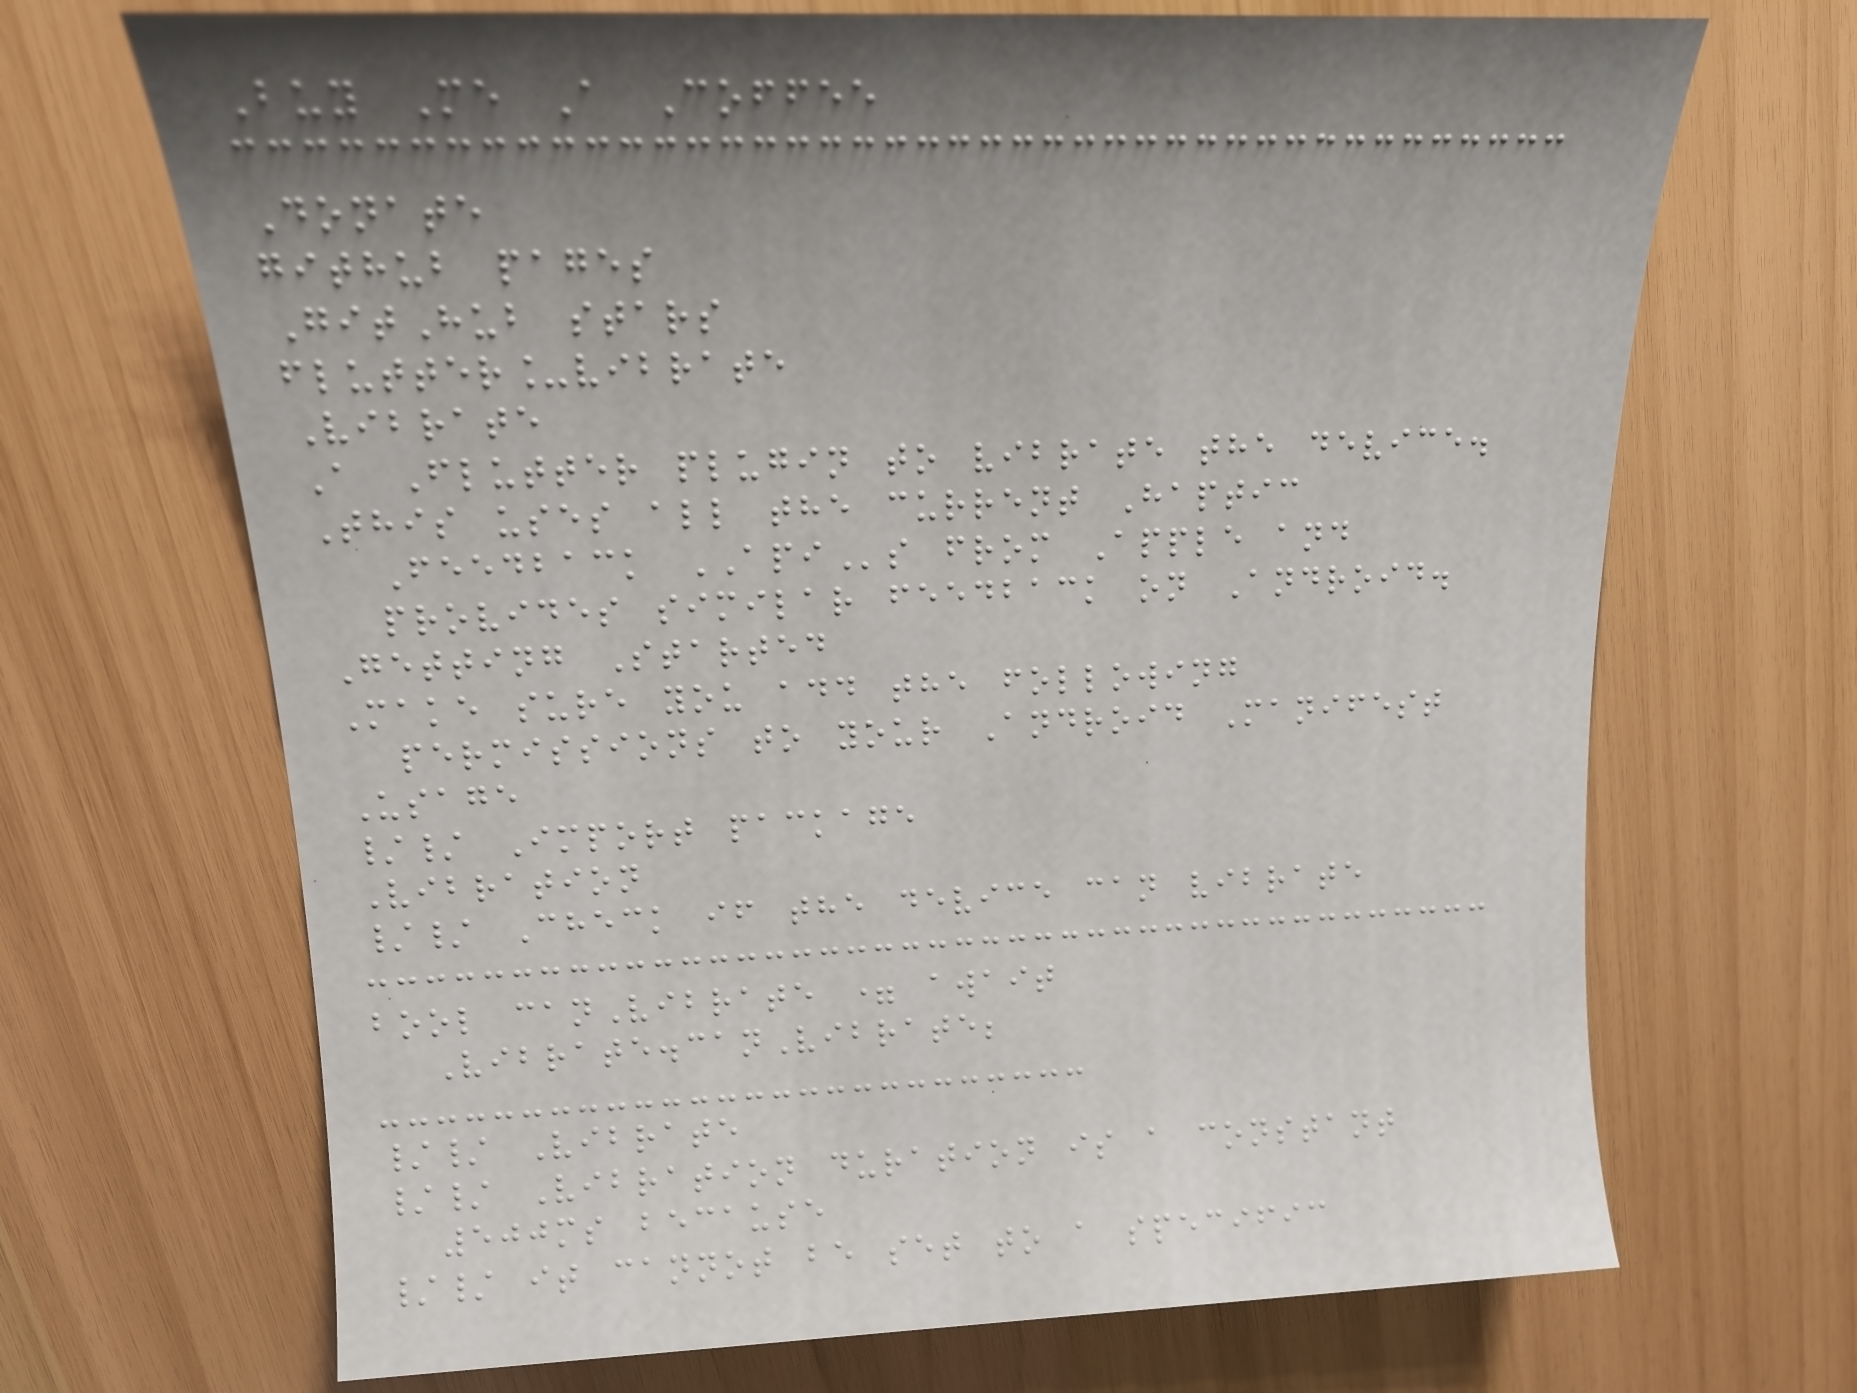Buy Me A Coffee
Donate
github pages
GitHub stars
flutter_vibrate
Vibrate
A Flutter plugin to vibrate the device.
This uses all the current Haptic
Feedback APIs from Apple and
provides similar feedback on Android.
Getting Started
Make sure you add the following
permissions to your Android Manifest
Usage
// Import package
Vibration
// Check if the device can vibrate
bool canVibrate = await
Vibrate.canVibrate;
// Vibrate
// Vibration duration is a constant
500ms because
// it cannot be set to a specific
